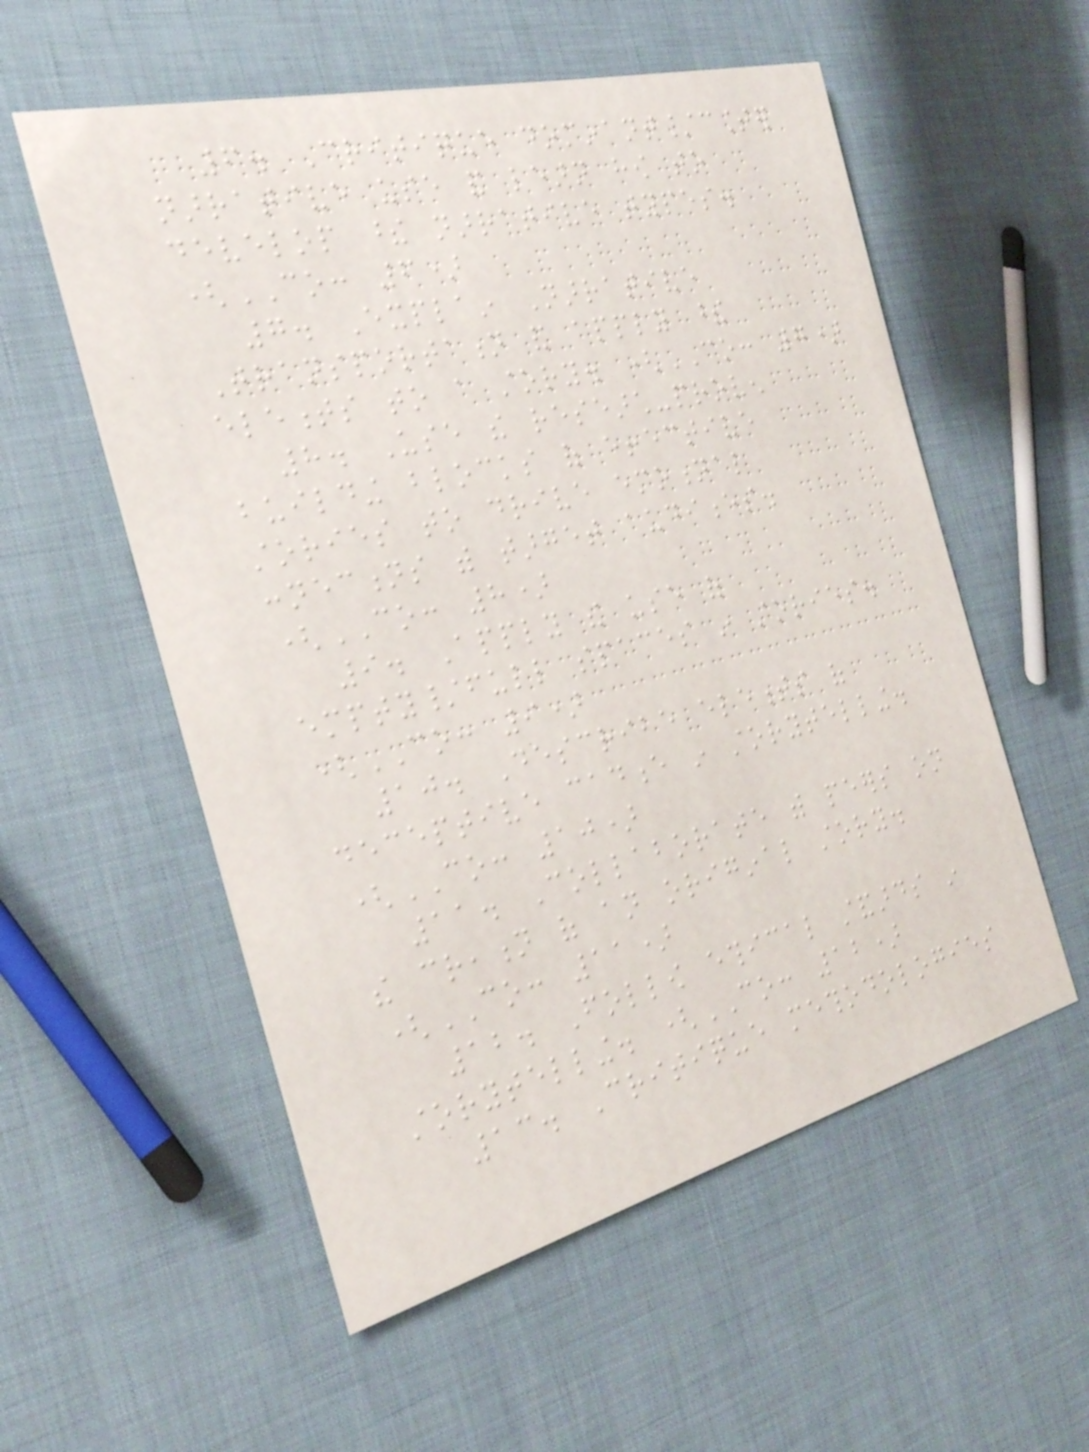6. Critique dominant/counter
narrative use and learn how to
develop these narrative types.
(CO: 6)
7. Explain Narrative
Transportation and apply these
elements to a story. (CO: 7)
8. Use the research-proven
building blocks of effective
stories to drive emotional
connections with target audiences.
(CO: 8)
9. Apply the use of
empty/full spaces in stories.
(CO: 9)
10. Describe elements of
deceptive cadence in storytelling.
(CO: 10)
11. Collaborate with peers on
the creation of an original story.
(CO: 11)
12. Follow ethical standards in
storytelling. (CO: 12)
13. Critique methodologies
